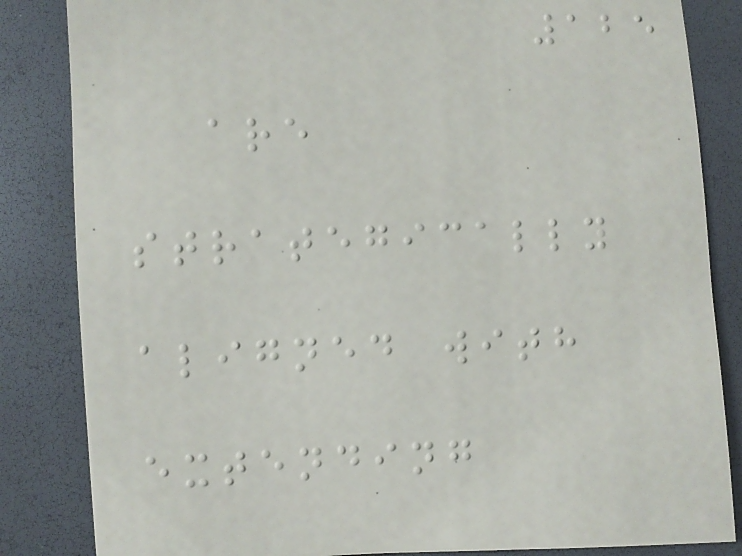125
are
strategically
aligned with
extending
